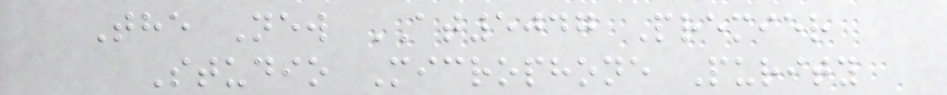The New AT5047 Premier
Studio Microphone Purity
